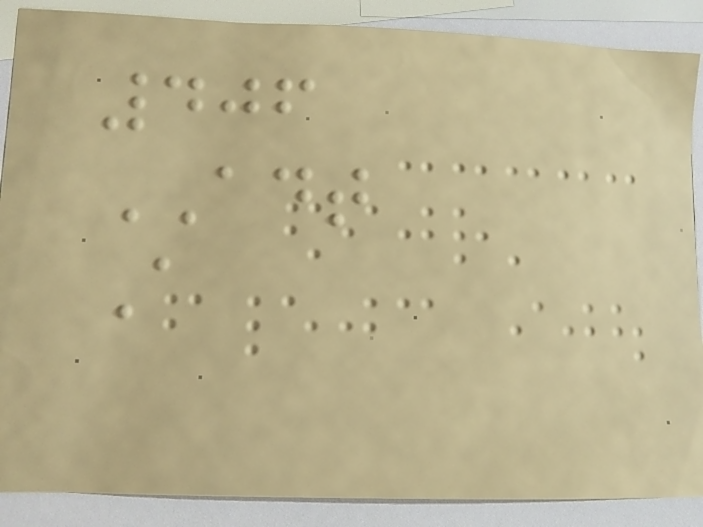406
ADT
A
